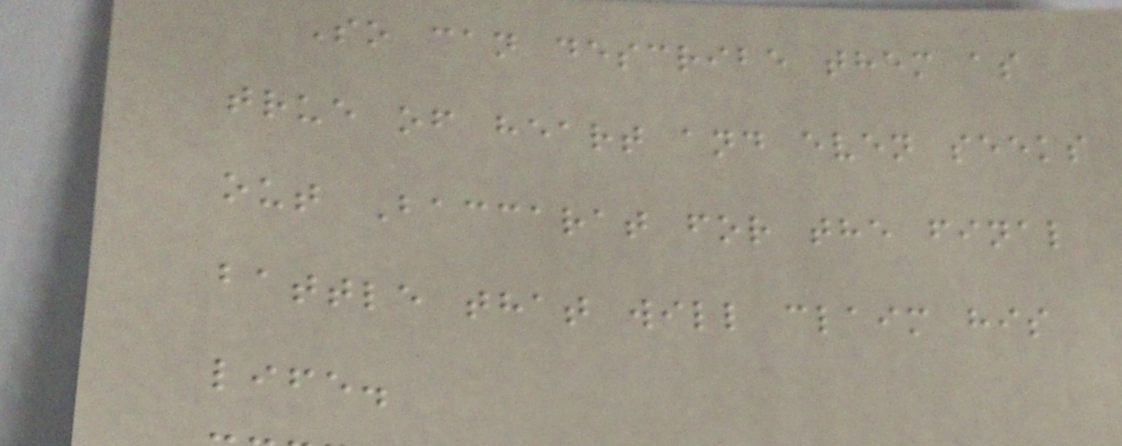So can describe them as
true of heart and even seeks
out Baccarat for the final
battle that will claim his
life.
